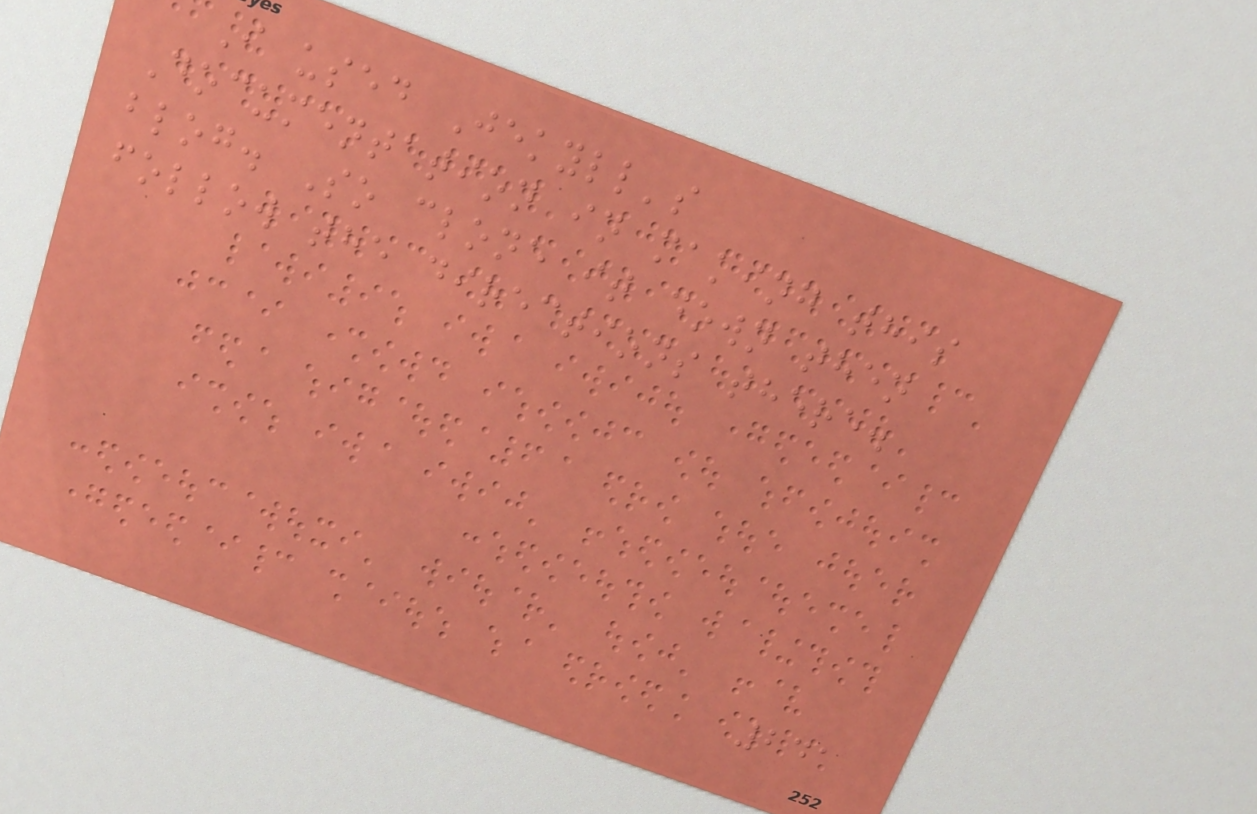I used Jekyll's
Documentation in making this
blog. So clone it down then
follow the directions there.
241
